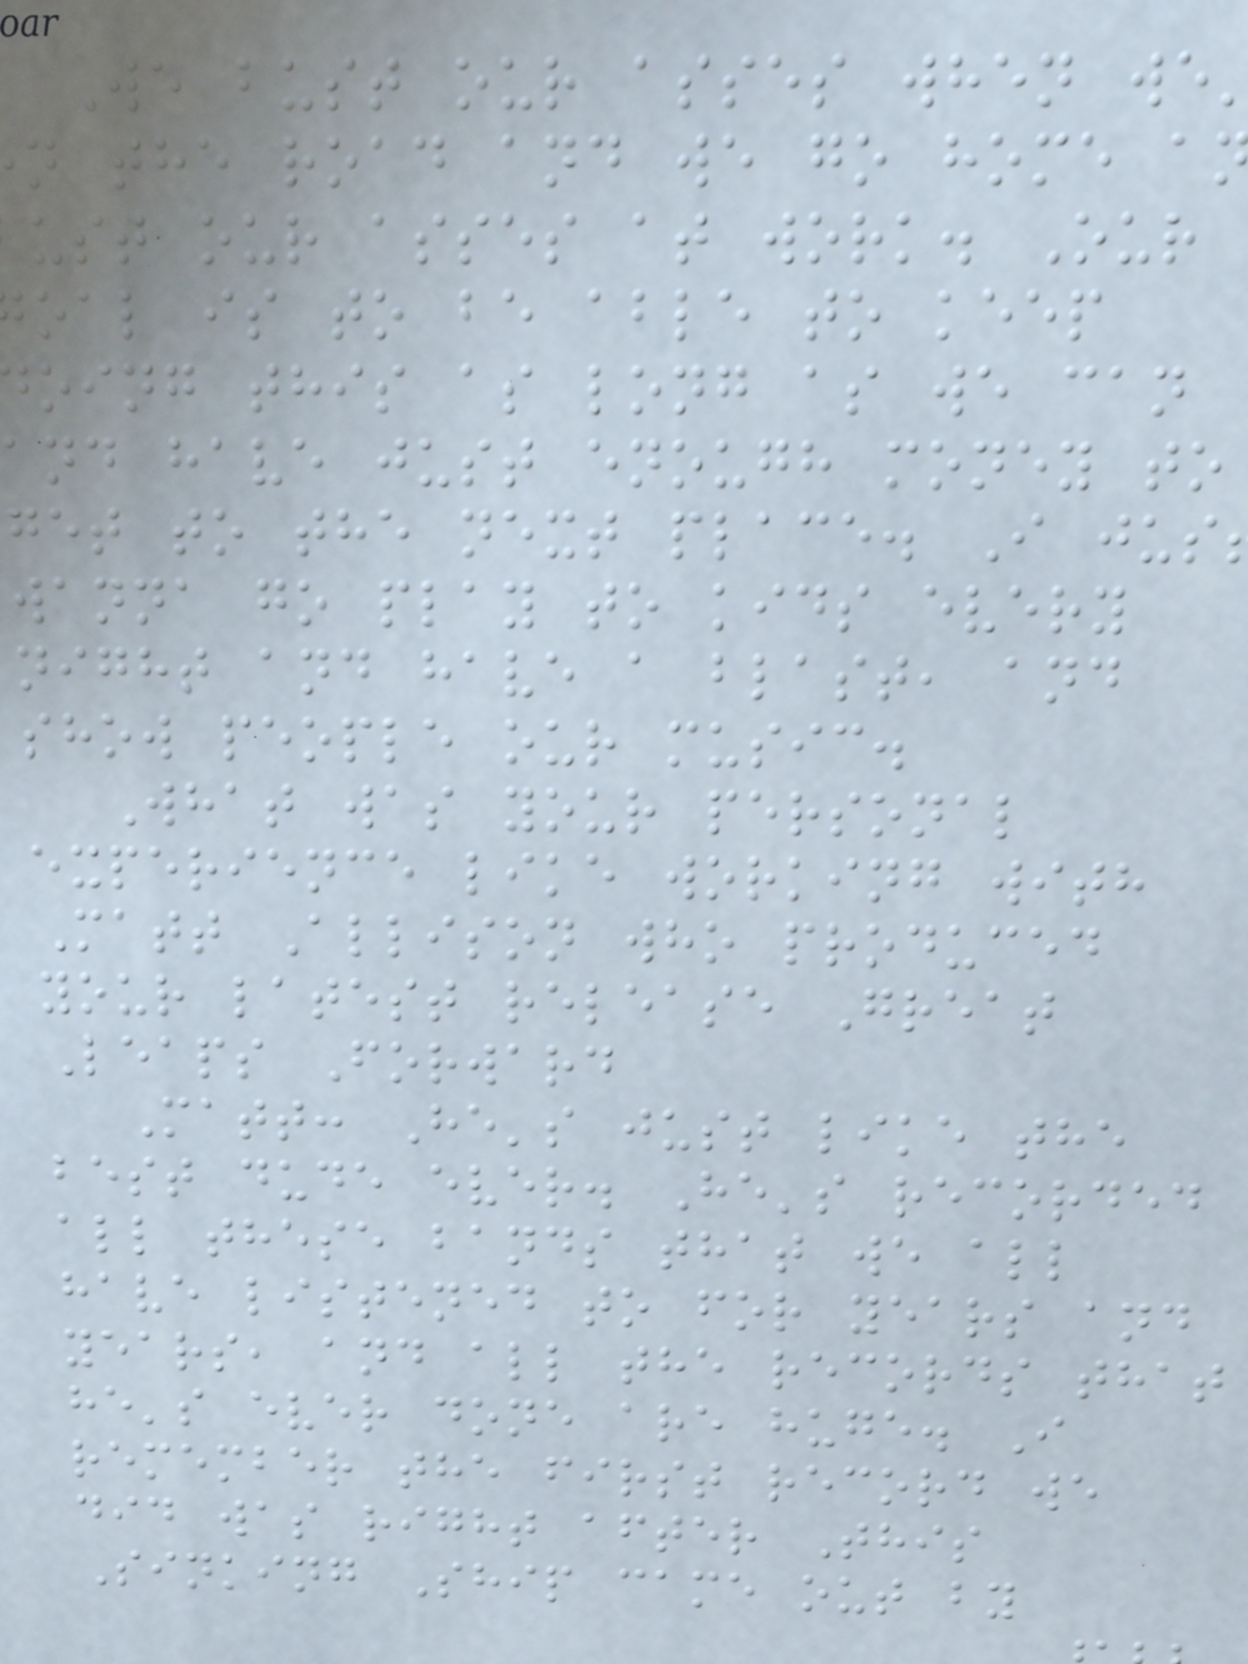We bust our asses when we
n the road and we go home a
ust our asses at work. Our
oal is to be able to keep
oing this as long as we can
and have just enough money to
get to the next place. I jus
wanna go play to kids every
night and have a blast, and
show people our music.
What was your personal
experience like working with
Matt Allison who produced
your latest release Great
Leaps Forward
Matt: He's just like the
best dude ever. He's recorded
all these bands that we all
have listened to for years and
years, and all the records that
he's ever done are huge. I
remember the first record we
did was right after This
Sinking Ship came out by
